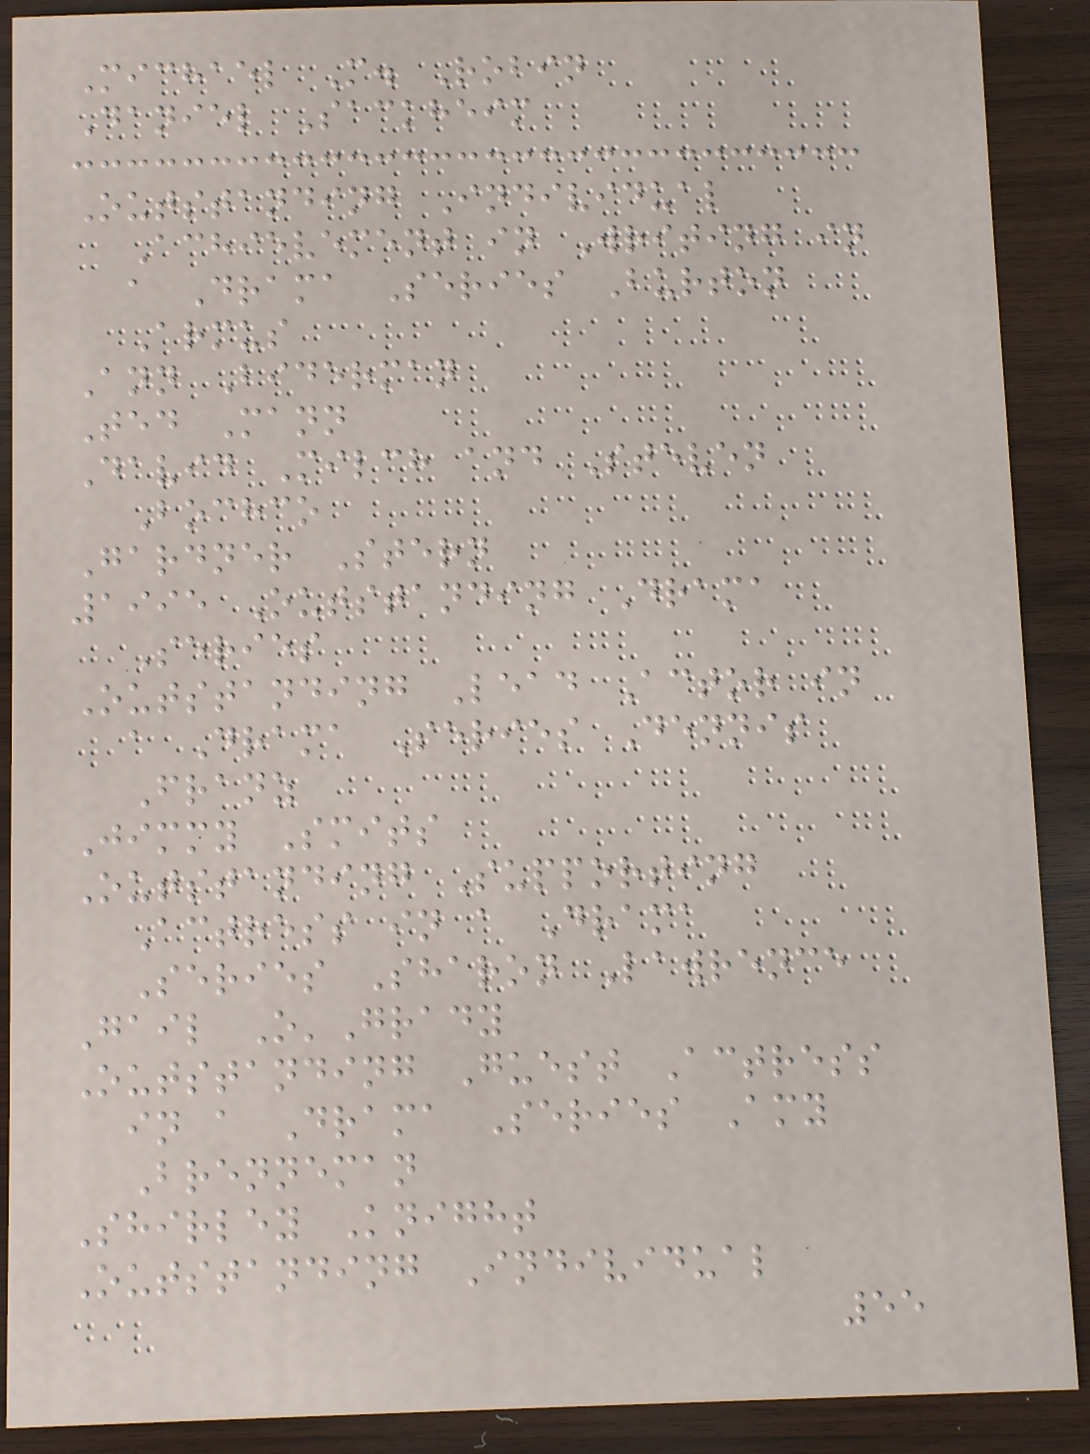Michael M. Robin
Daniel Sackheim
Outstanding Individual
Achievement in Writing in
a Drama Series Burton
Armus
Ann Biderman
Ted Mann
David Milch and Steven
Bochco
Gardner Stern
1995 Outstanding Drama
Series
Outstanding Lead Actor in
a Drama Series Dennis
Franz
Jimmy Smits
Outstanding Supporting
Actress in a Drama
Series Sharon Lawrence
Gail O'Grady
Outstanding Guest Actress
in a Drama Series Amy
Brenneman
Shirley Knight
Outstanding Individual
55
